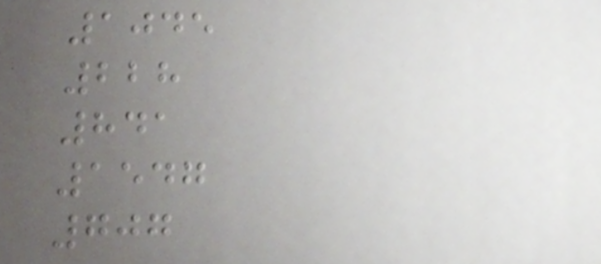1045
228
841
1547
707
